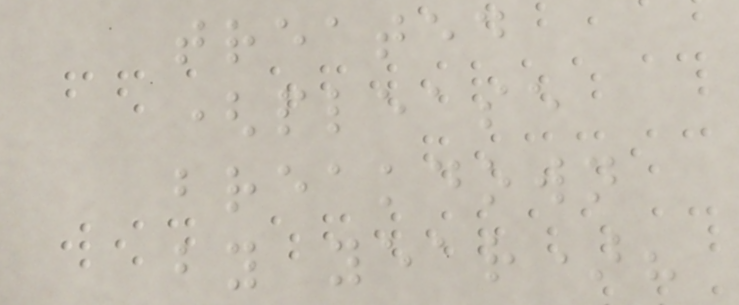treated
(please
breakdown
by year)?
